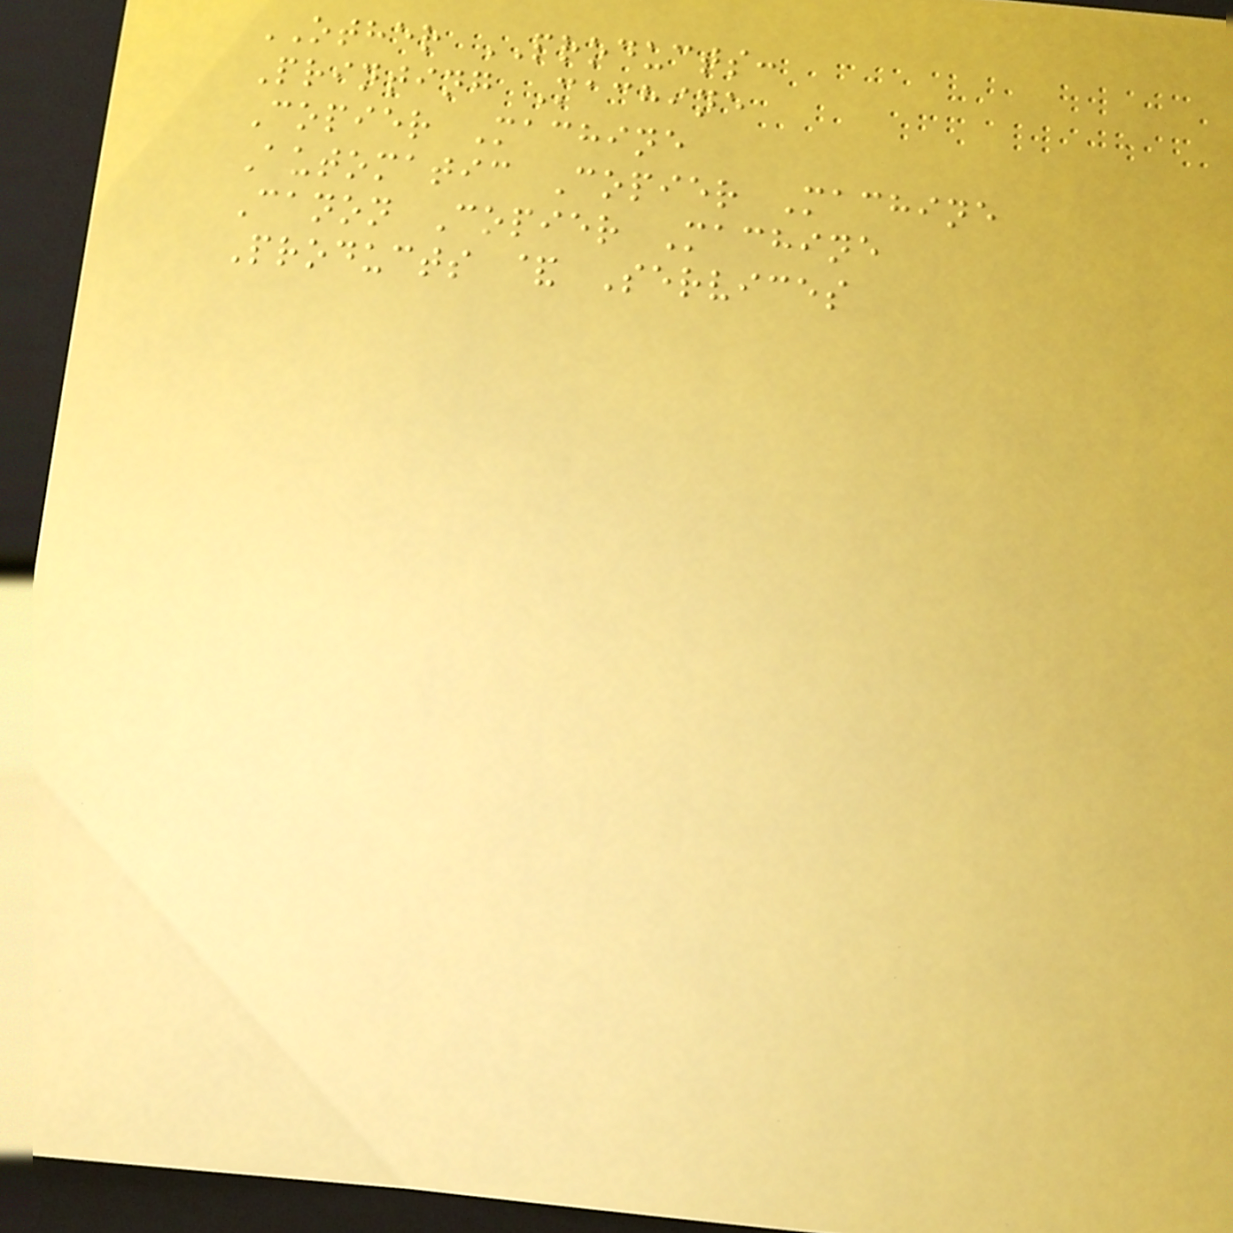OTHER PRODUCTS:
Printing Machine
Copier Machine
Automatic Copier Machine
Canon Copier Machine
Products & Services
